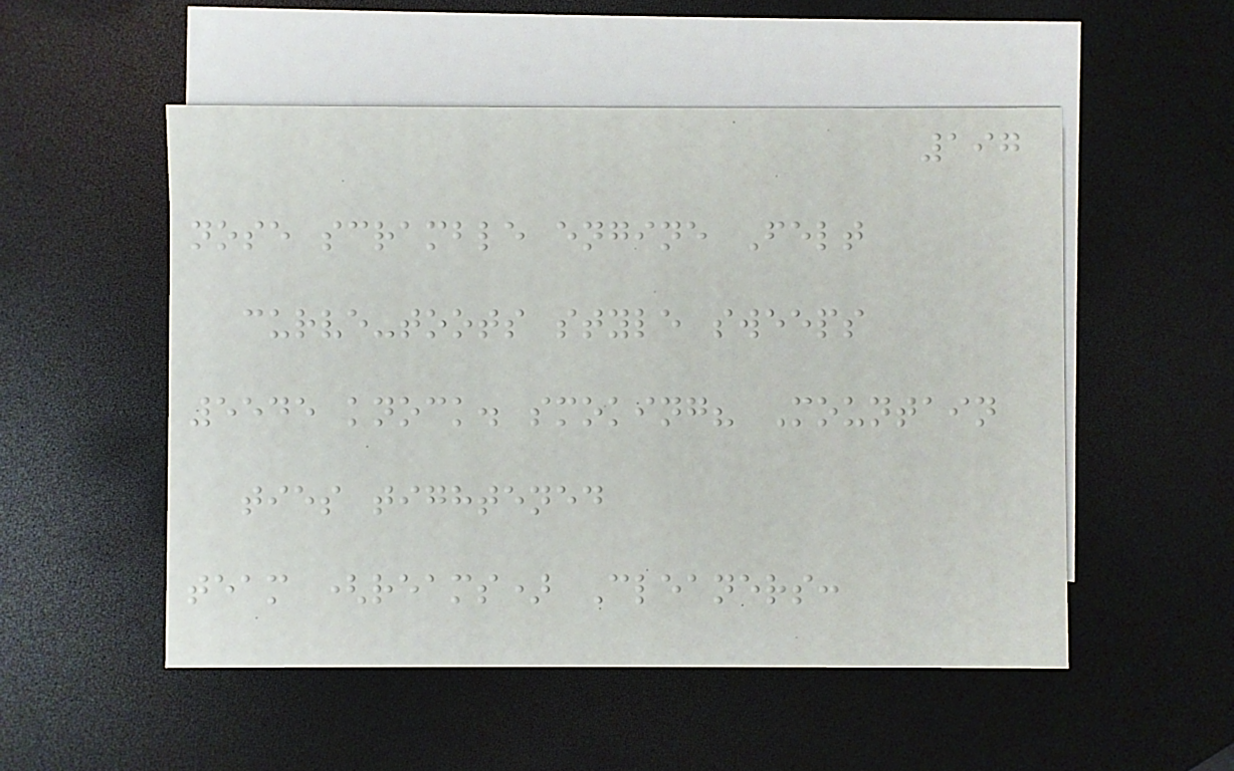197
nose scramble engine Felt
curve-toots style sweeps
5545 knock. smoking? Mountain
ties tightened
team (reams) Cleaners:
